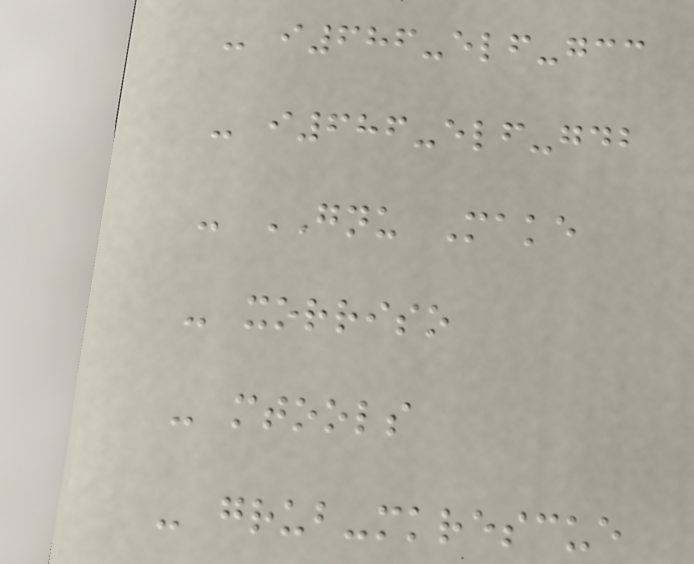- i686-elf-gcc
- i686-elf-gdb
- GNU Make
- xorriso
- mtools
- grub-mkrescue
